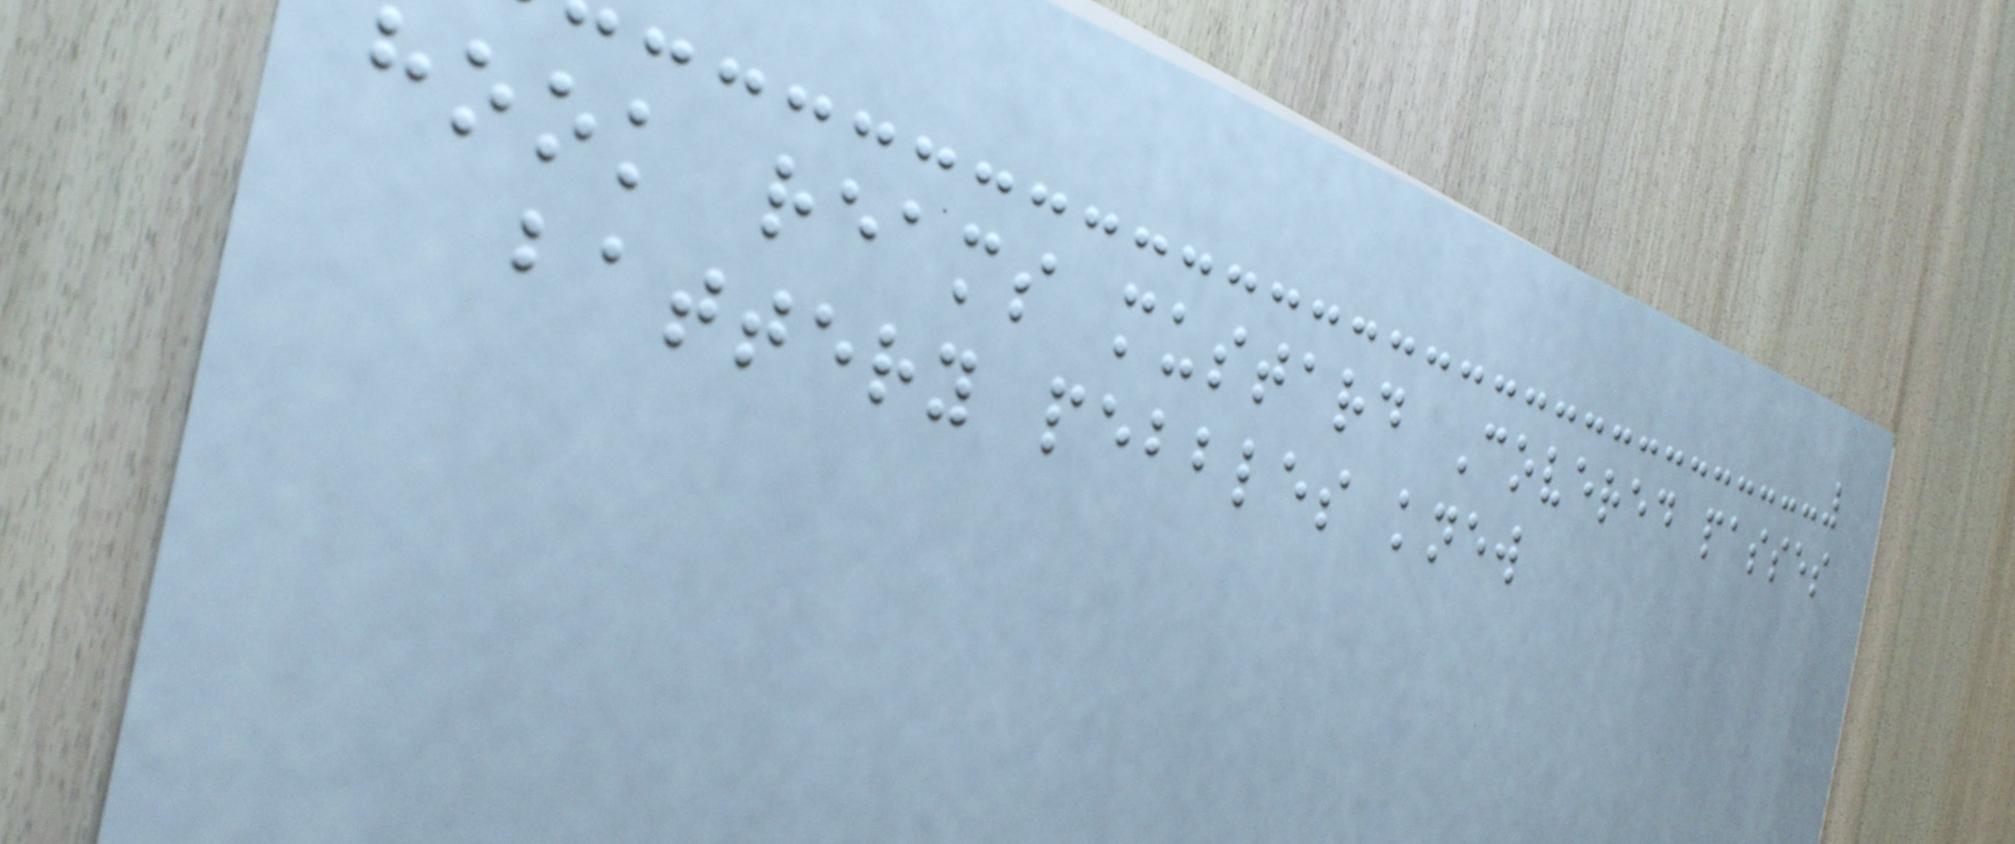hook reams mustard Covered passes
battery pebbles knew
